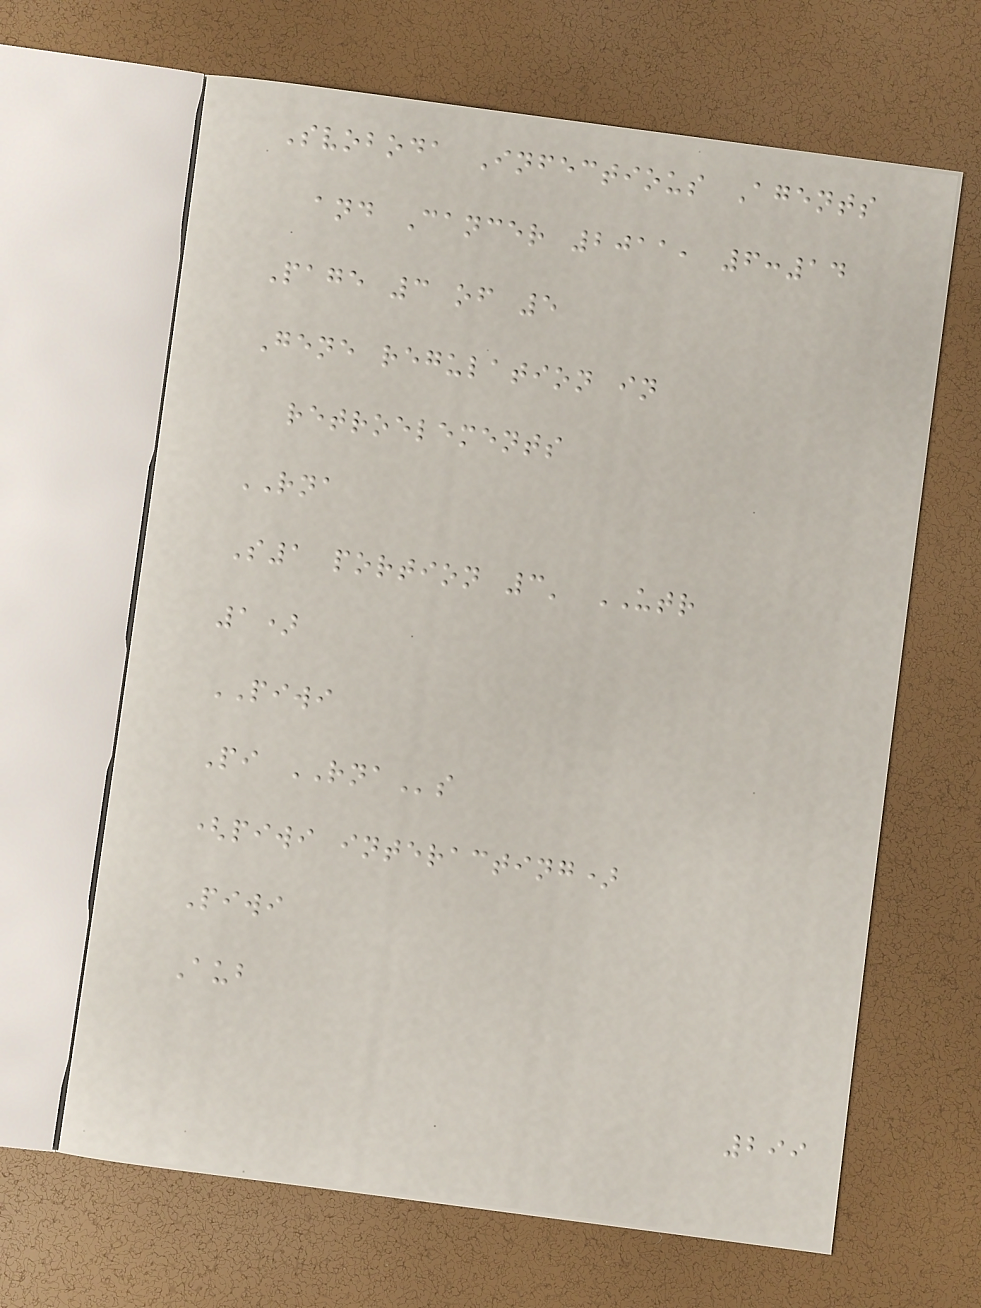Svoboda Infectious Agents
and Cancer 2011, 6:14
Page 3 of 5
Gene regulation in
retroelements
RNA
S1 portion 3' UTR
1)
PIWI
Pi RNAs
(piwi interacting)
Piwi
Aub
299
